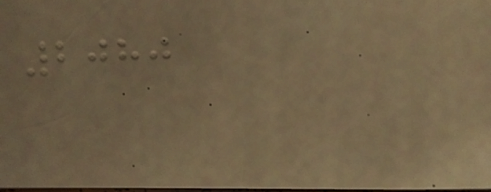2080
